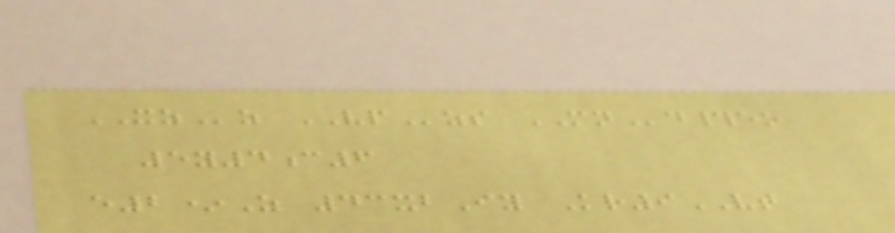XZz VPzs MNd#eo
5y4c6
e2*Z 43xbIy Kr9VT
